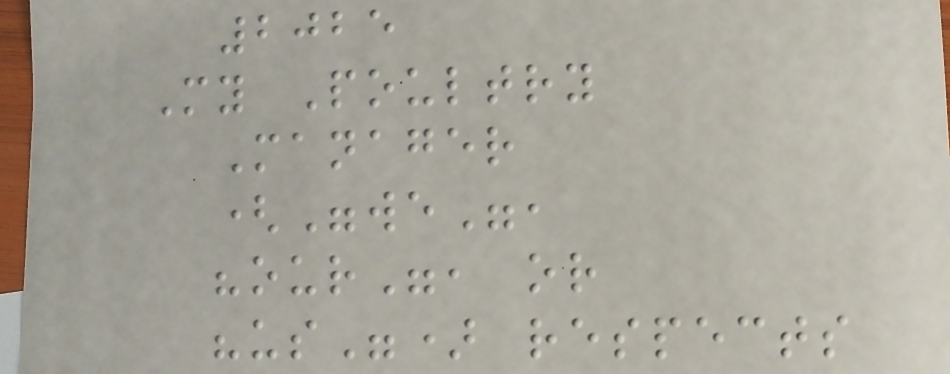2025
My Poultry
Manager
("we",
"our", or
"us") respects
